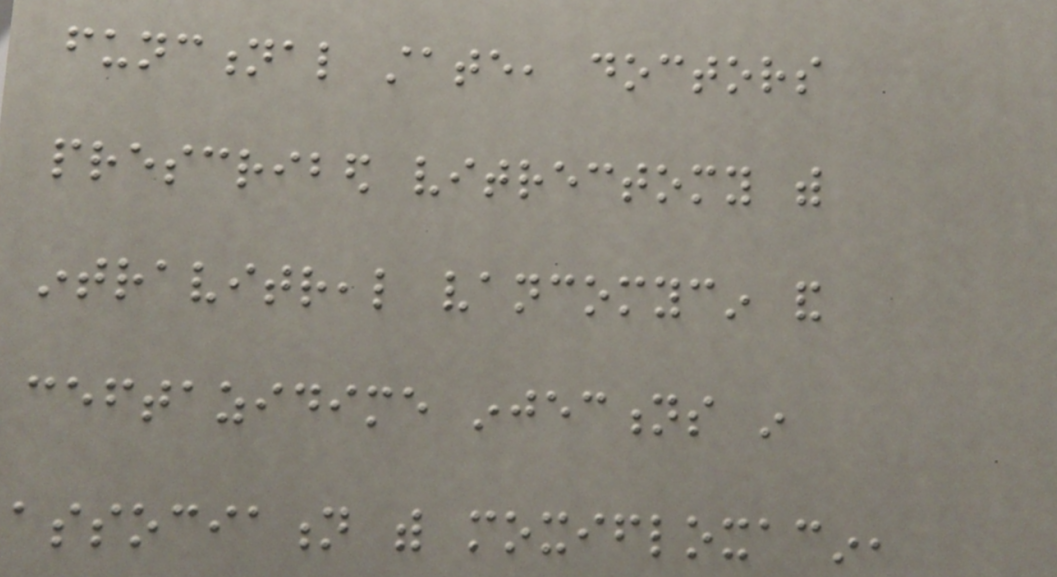functional state, doctors
prescribed vitrectomy with
intravitreal vancomycin and
ceftazidime injections in
association with moxifloxacin,
